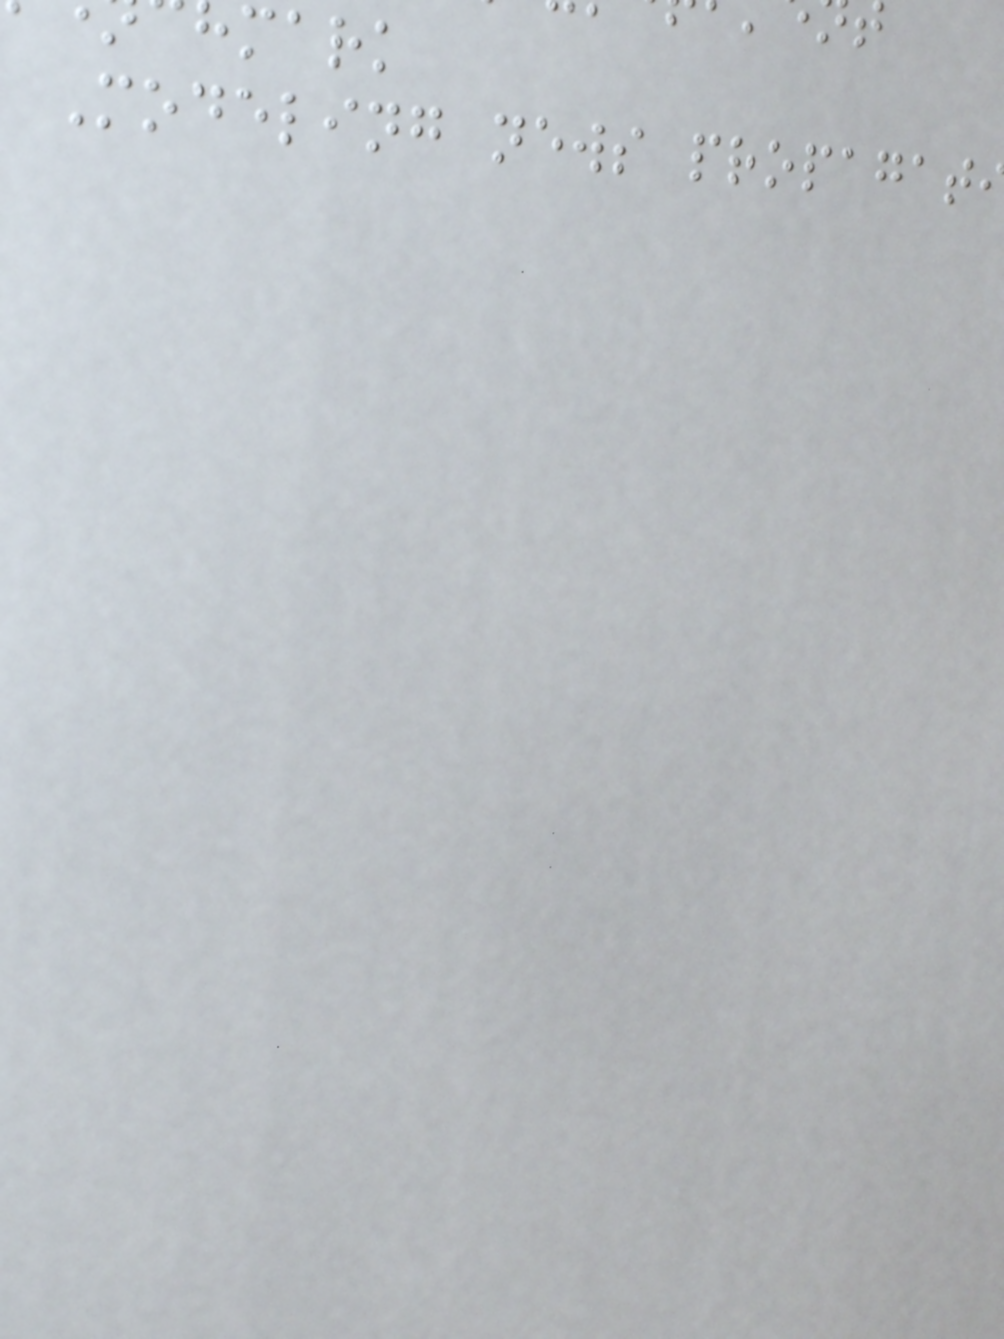mark
Modeling news propagat
